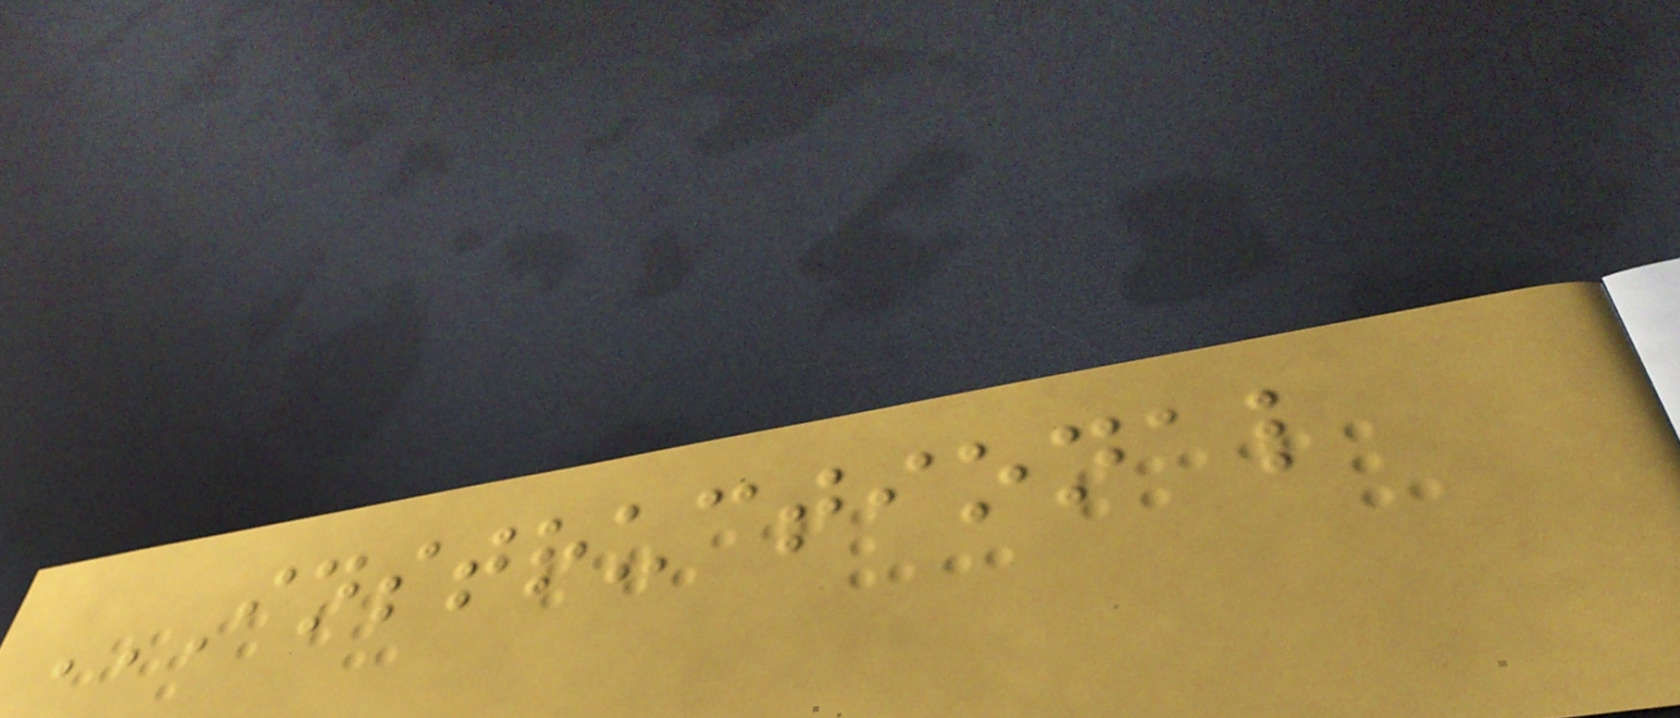INSTRUCTIONAL
